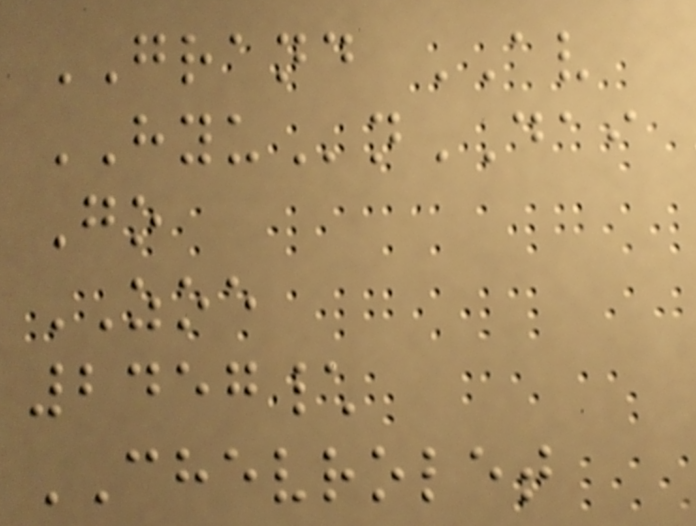GRAND AV
HYUnDAI
Go
ZOE
2457\
CHEVROLET
